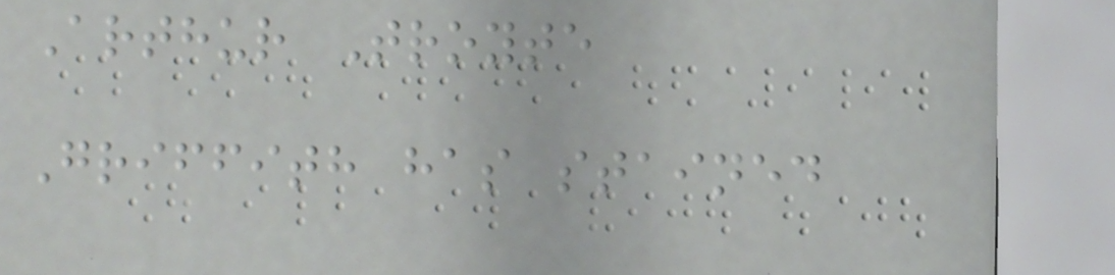Arthur Troyte
Griffith has stained
